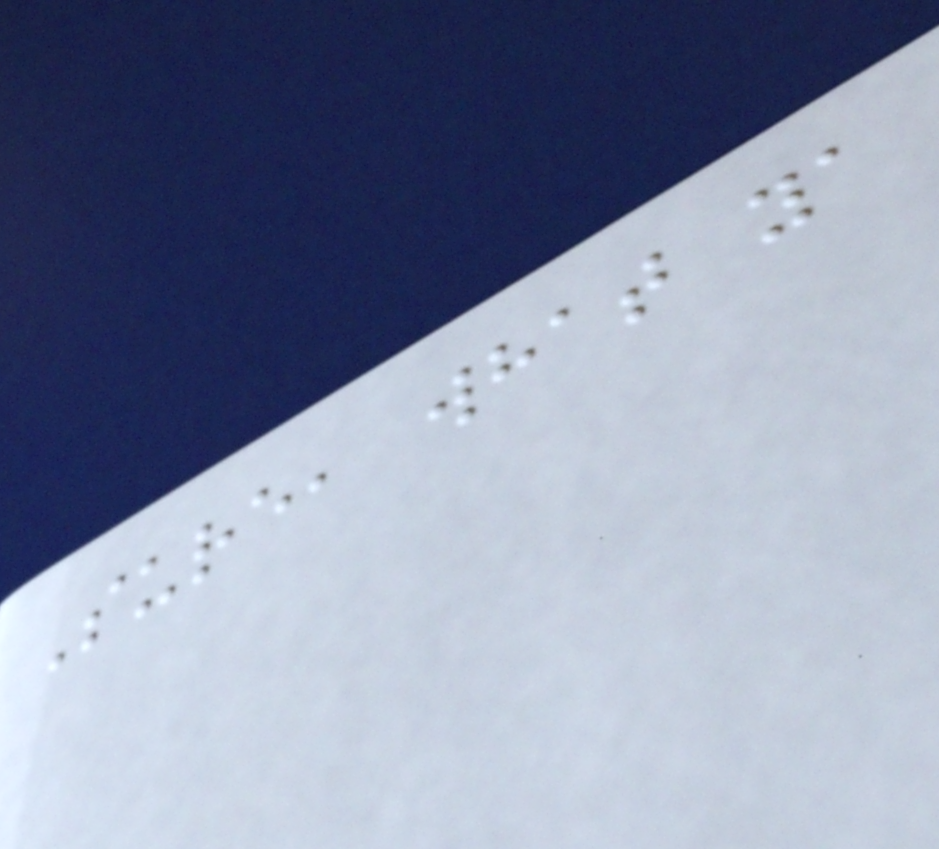Sure, what ya
